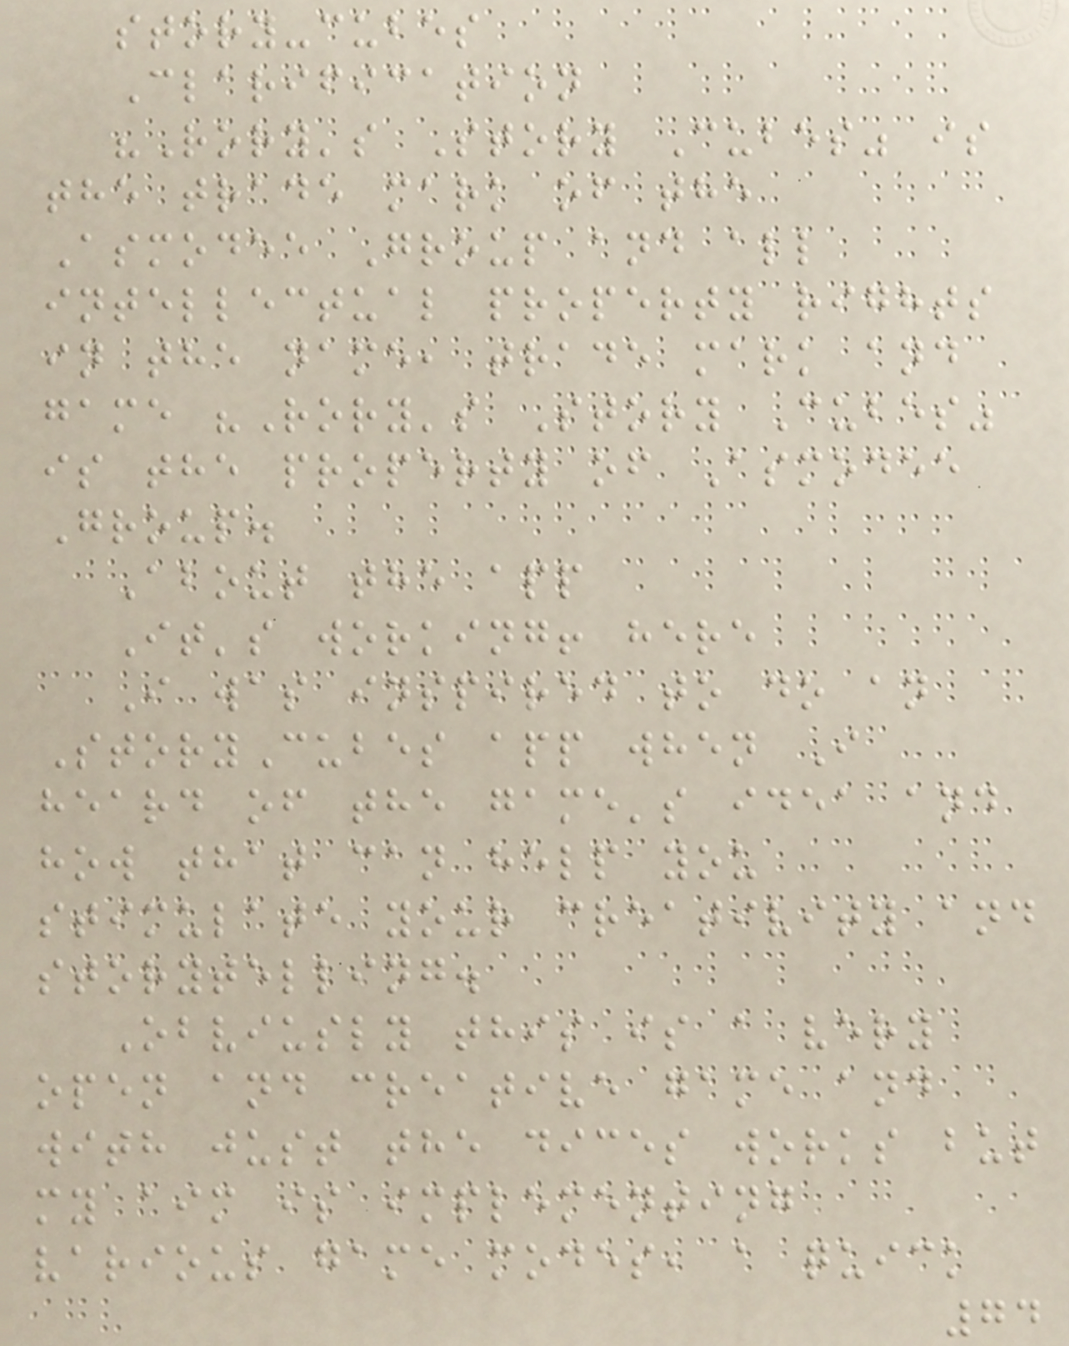story-cubes
Clarification
"Rory's Story Cubes" is
the trade mark of the
Asmodee Group and all
intellectual property rights
in the name, trade mark and
game "Rory's Story Cubes"
is the property of Asmodee
Group.
About the app
It's working! here
I was inspired to do an
StoryCubes app when I
heard of the game's idea and
how that can help you
stimulate your creativity and
storytelling.
Obviusly this is a very
open and creative game and
with just the dices works but
my aim is implementing
various game modes, a quick
74
